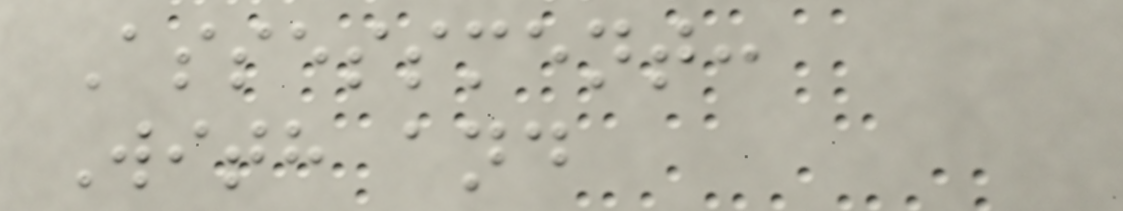Assessment:
With and
